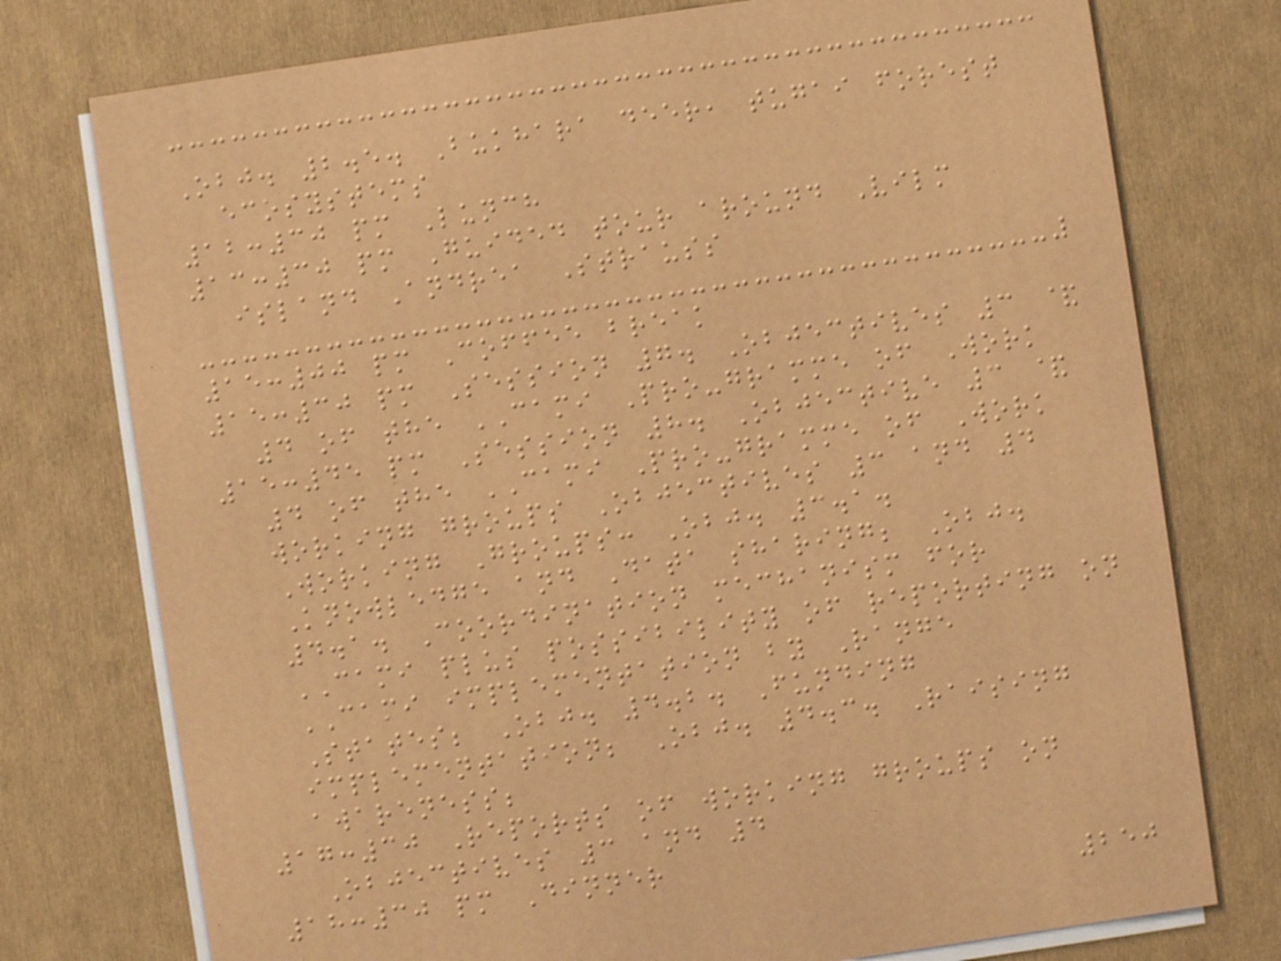Obj. 2.5. Bukhara deer, tugai forest
ecosystems
12:30 pm Lunch
13:30 pm Guided tour around Vilm
island Andrea Strauss
15:00 pm Coffee break
15:30 pm Session 7. Objectives 3 &
4 of the CAMI Pro-gramme of Work
15:45 pm Session 8. Objective 3 &
4 of the CAMI Pro-gramme of Work
working groups Objectives 3 and 4
Working Groups: Obj. 3.1.
Knowledge and Data sharing; Obj.
4.1. Coordination mechanism for
CAMI plus possibility of reporting on
CAMI implementation by Range
States; Obj. 4.2. Funding
implementation; Obj. 4.3. Raising
awareness;
17:30 Reports of working groups on
Objectives 3 and 4
18:30 pm Dinner
250
